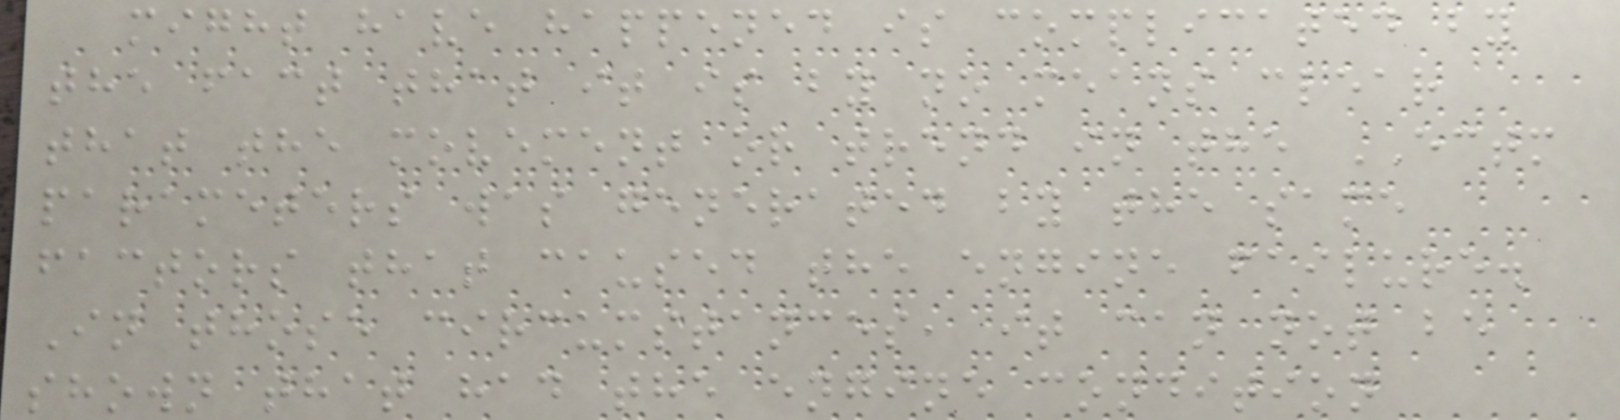might have happened is complicated by
the fact that it is by no means clear
that the movement or trend in the ECTM
parameters was generated by the same
factors that caused the engine failure.
In those circumstances, it can not be
shown that had the engine condition
